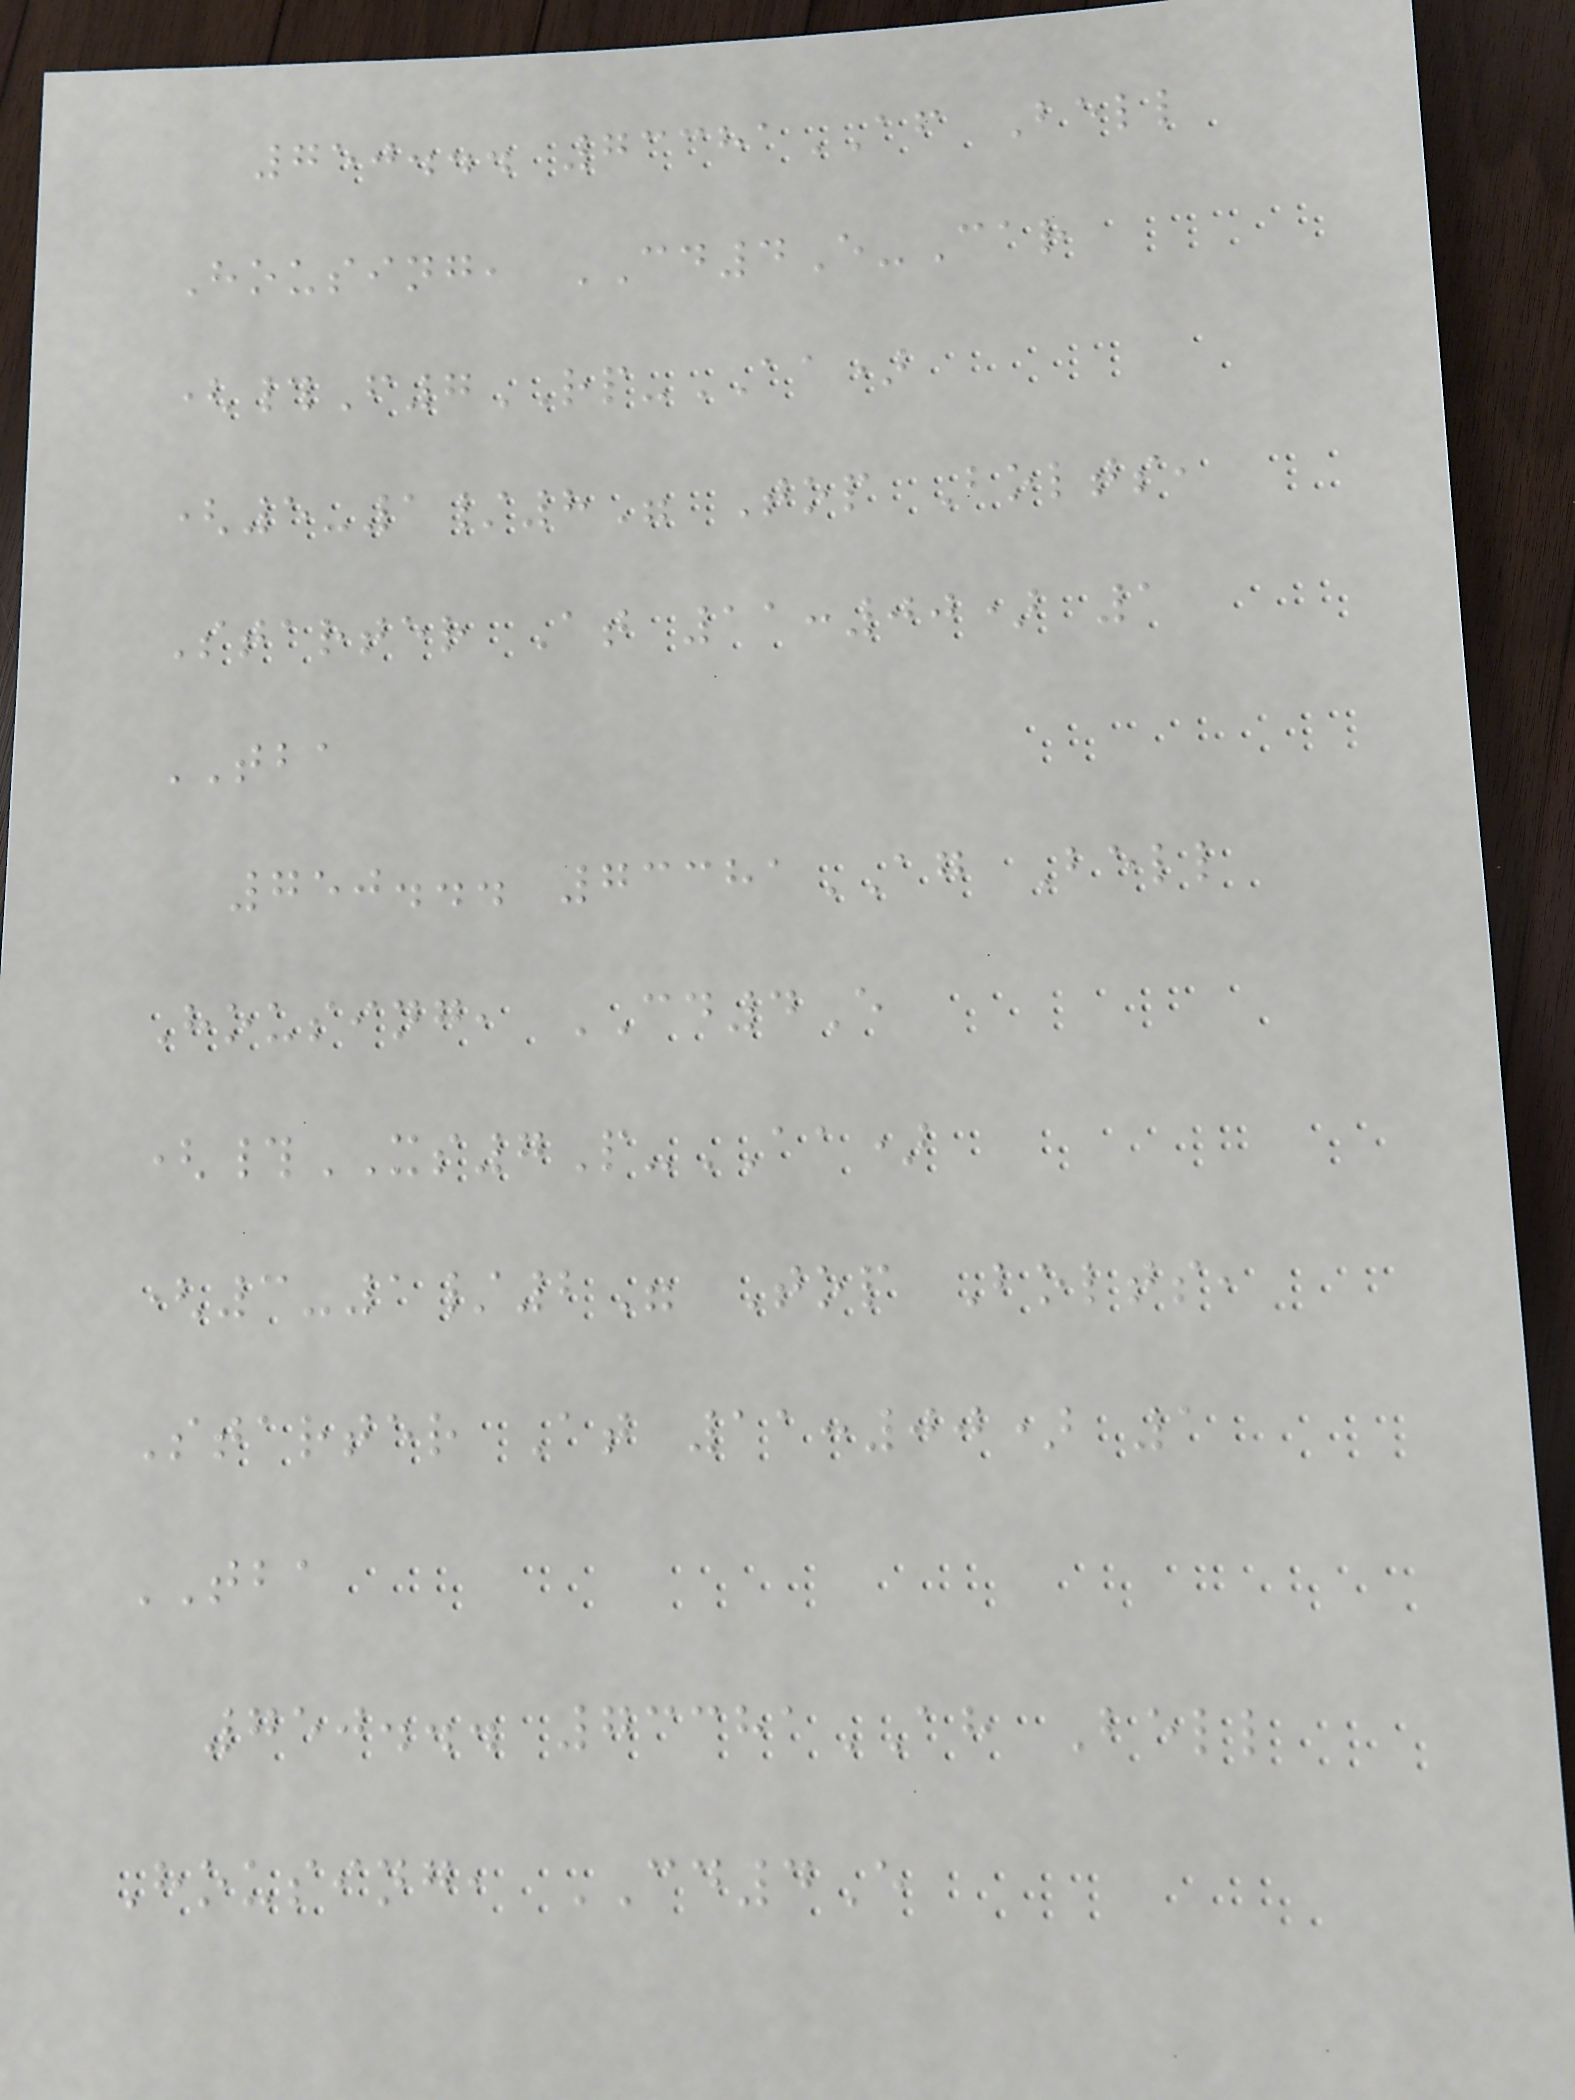750... 73381AF Bell
Housing, CD4E-Car
(#F7RP-AA)
(5-1/8" Top Bolts,
Starter At 11:00) 1
TBA
750... 73381AG Bell
Housing, CD4E
(#XS7P-AA)
(3-1/2" Top Bolts,
Starter At 11:00) 1
TBA
750... 73381AH Bell
Housing, CD4E
